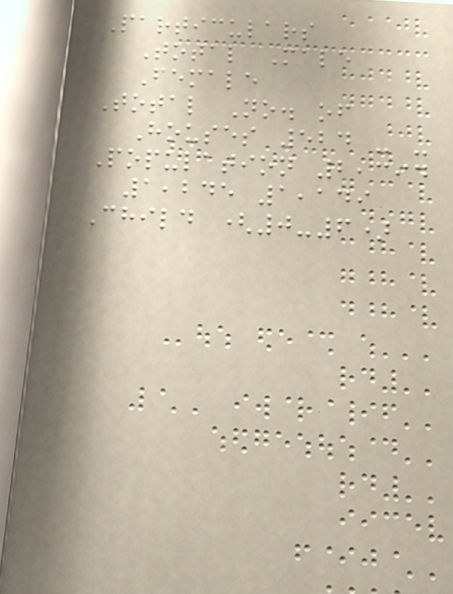Particulars
Total Male
Female
Total No. of
Houses 524 - -
Population 2,394
1,245 1,149
Child (0-6)
